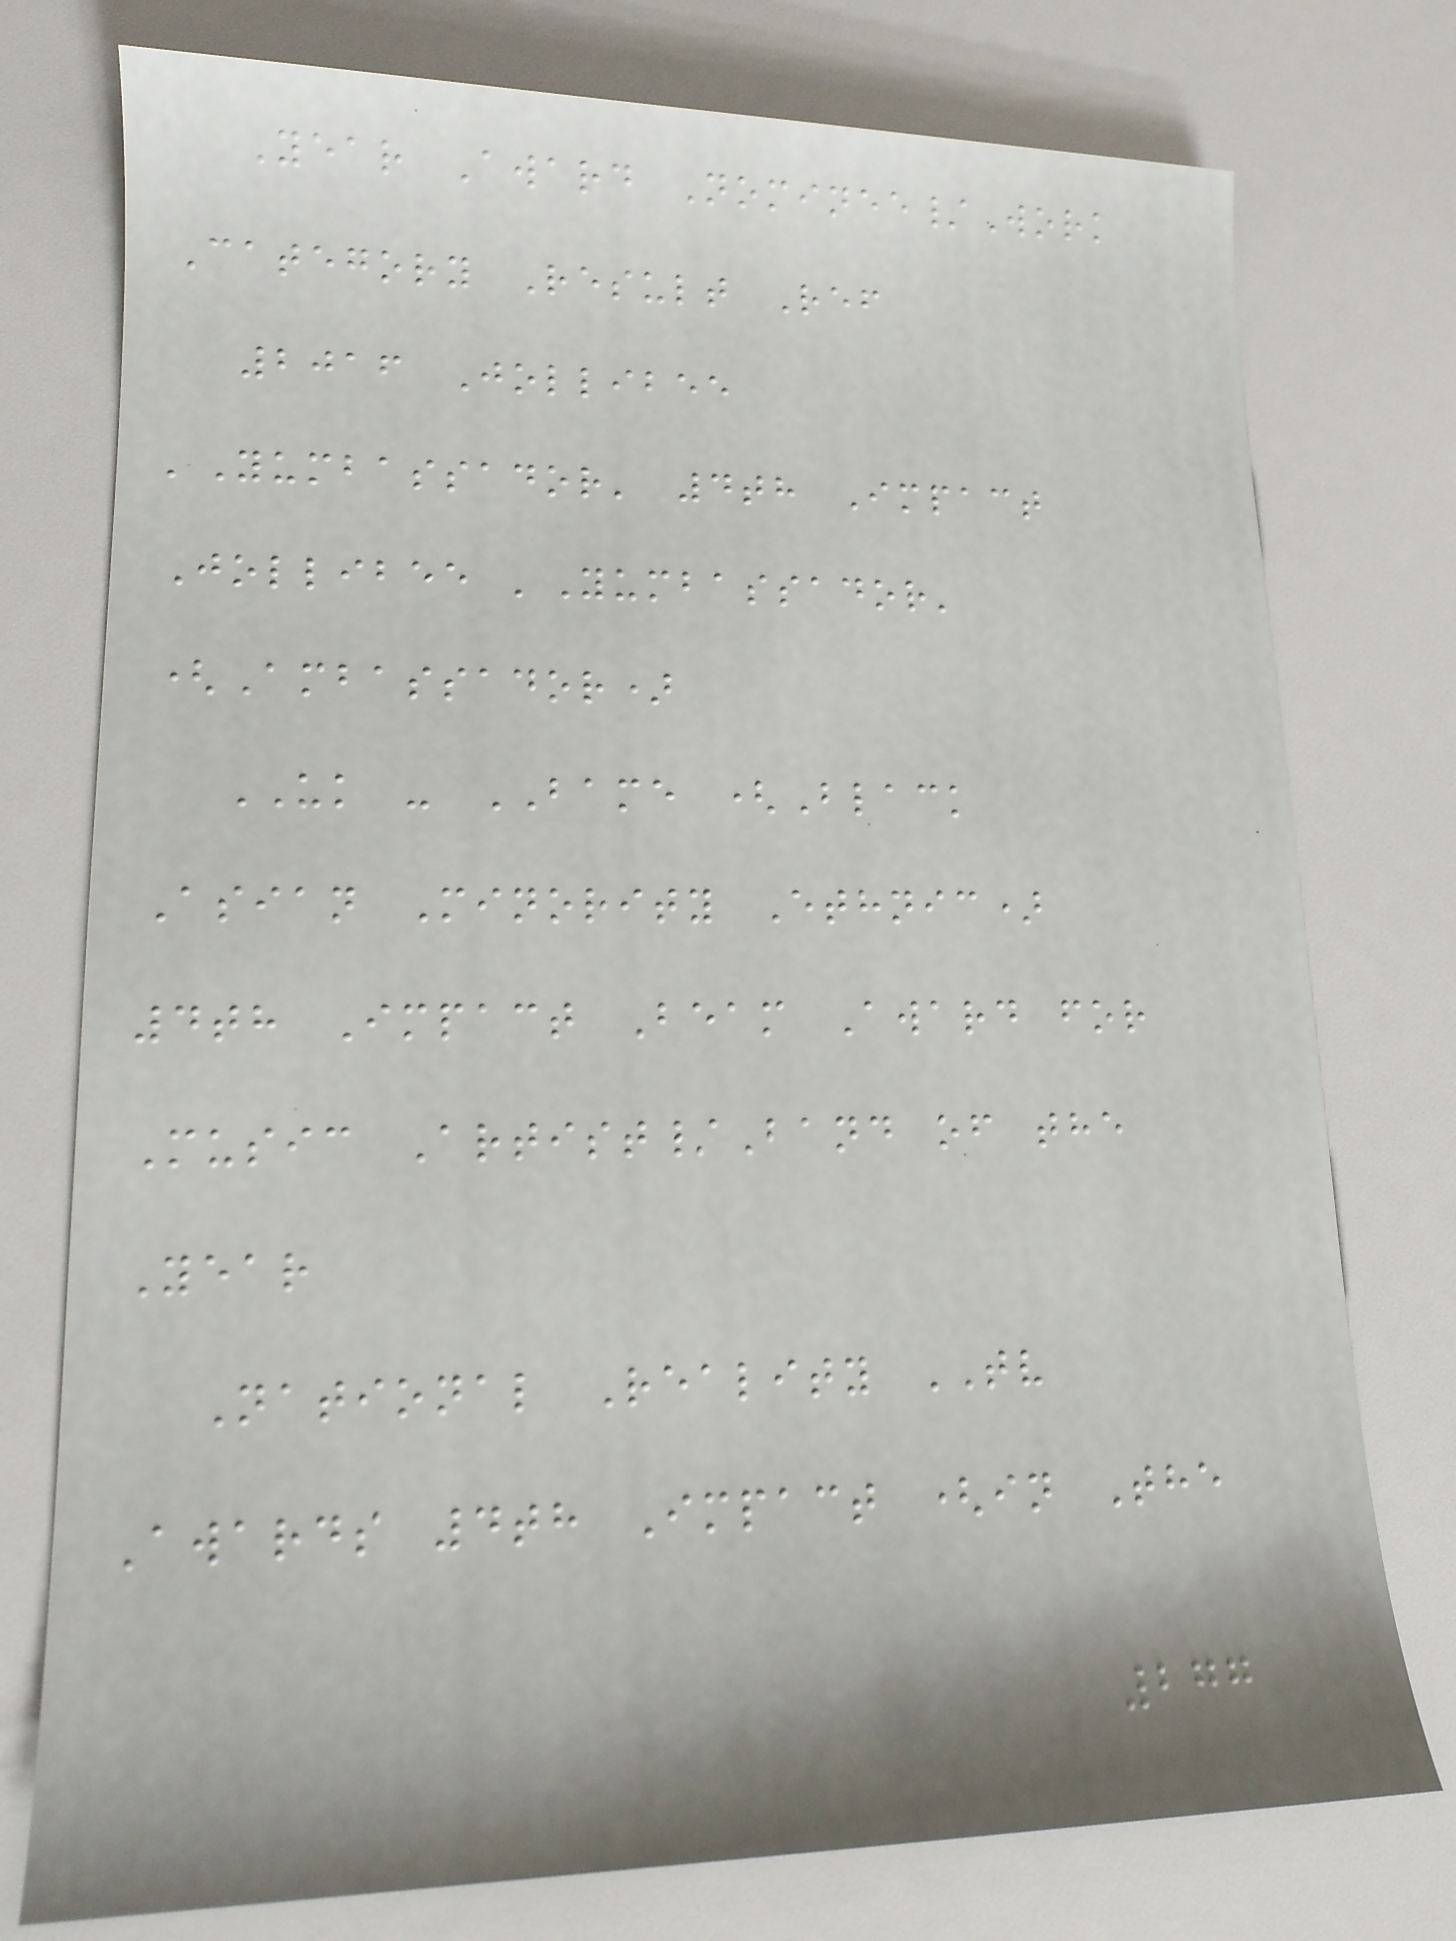Year Award Nominee/Work
Category Result Ref
2016 Jollibee
'Yumbassador' 4th Impact
Jollibee 'Yumbassador'
(Ambassador)
UK - BAME (Black
Asian Minority Ethnic)
4th Impact Beam Award for
Music Artist/Band of the
Year
National Reality TV
Awards 4th Impact (in The
277
